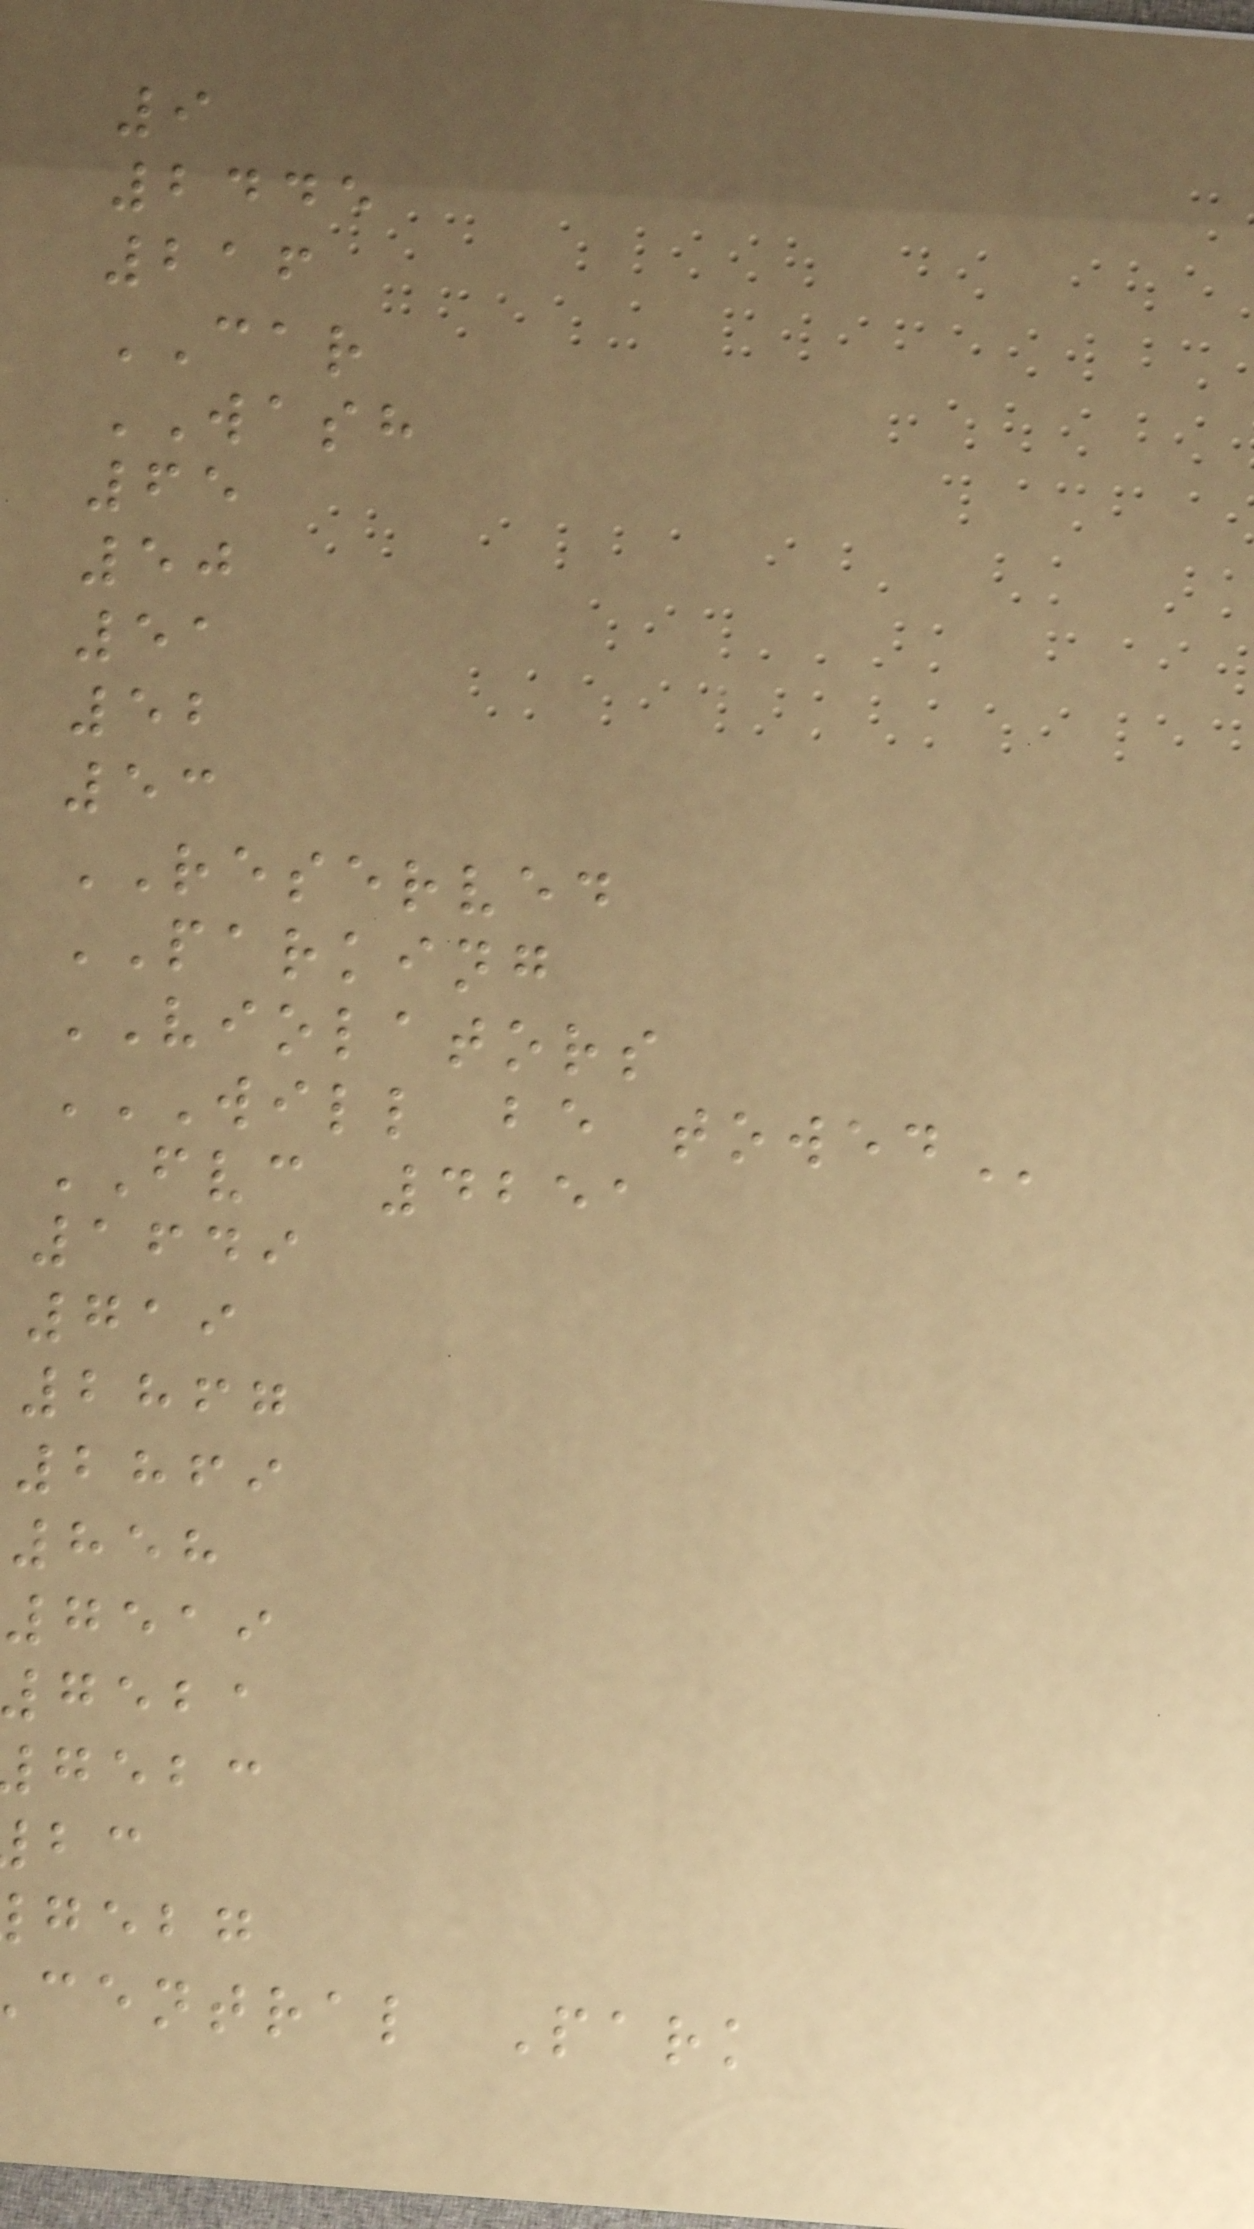9
2445
216
CAR
WASH
65
50
51
52
53
RESERVED
PARKING
VIOLATORS
WILL BE TOWED
FVC 4251
1649
719
2867
2869
858
7519
7521
gebc
gebg
central Park
